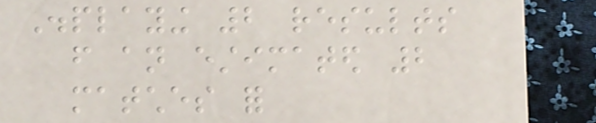Displaying 2 results
from an estimated 2
matches for
